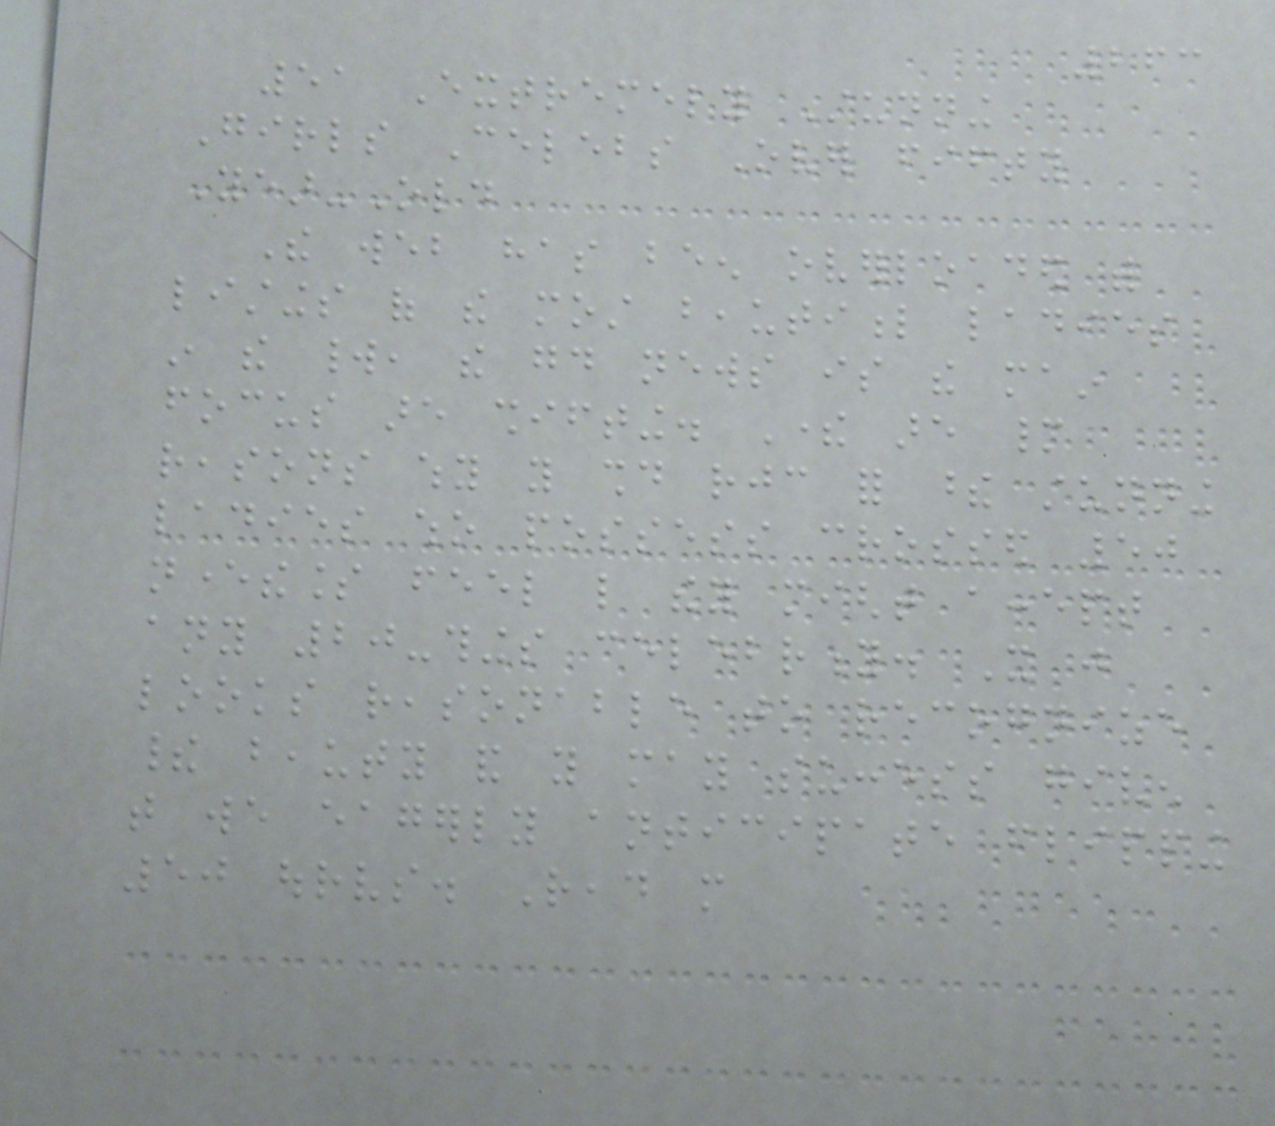263
51 Extremely Stunning
Girls Celebs Over fifty
Year-Old
The web has been overloaded with
listings of the most beautiful ladies
in the world, the good news is the main
focus are shifting. There are many
reasons why you should rejoice for these stunning
ladies who possess crossed 50
nevertheless feel like they might accept
any 20-things celebrity. It just
looks reasonable to recognize
their beauty and you may success given
that we eagerly anticipate flipping
50 ourselves. Read more
